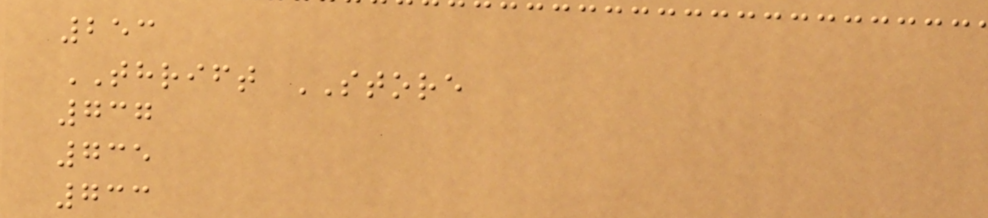253
THRIFT STORE
737
735
733
